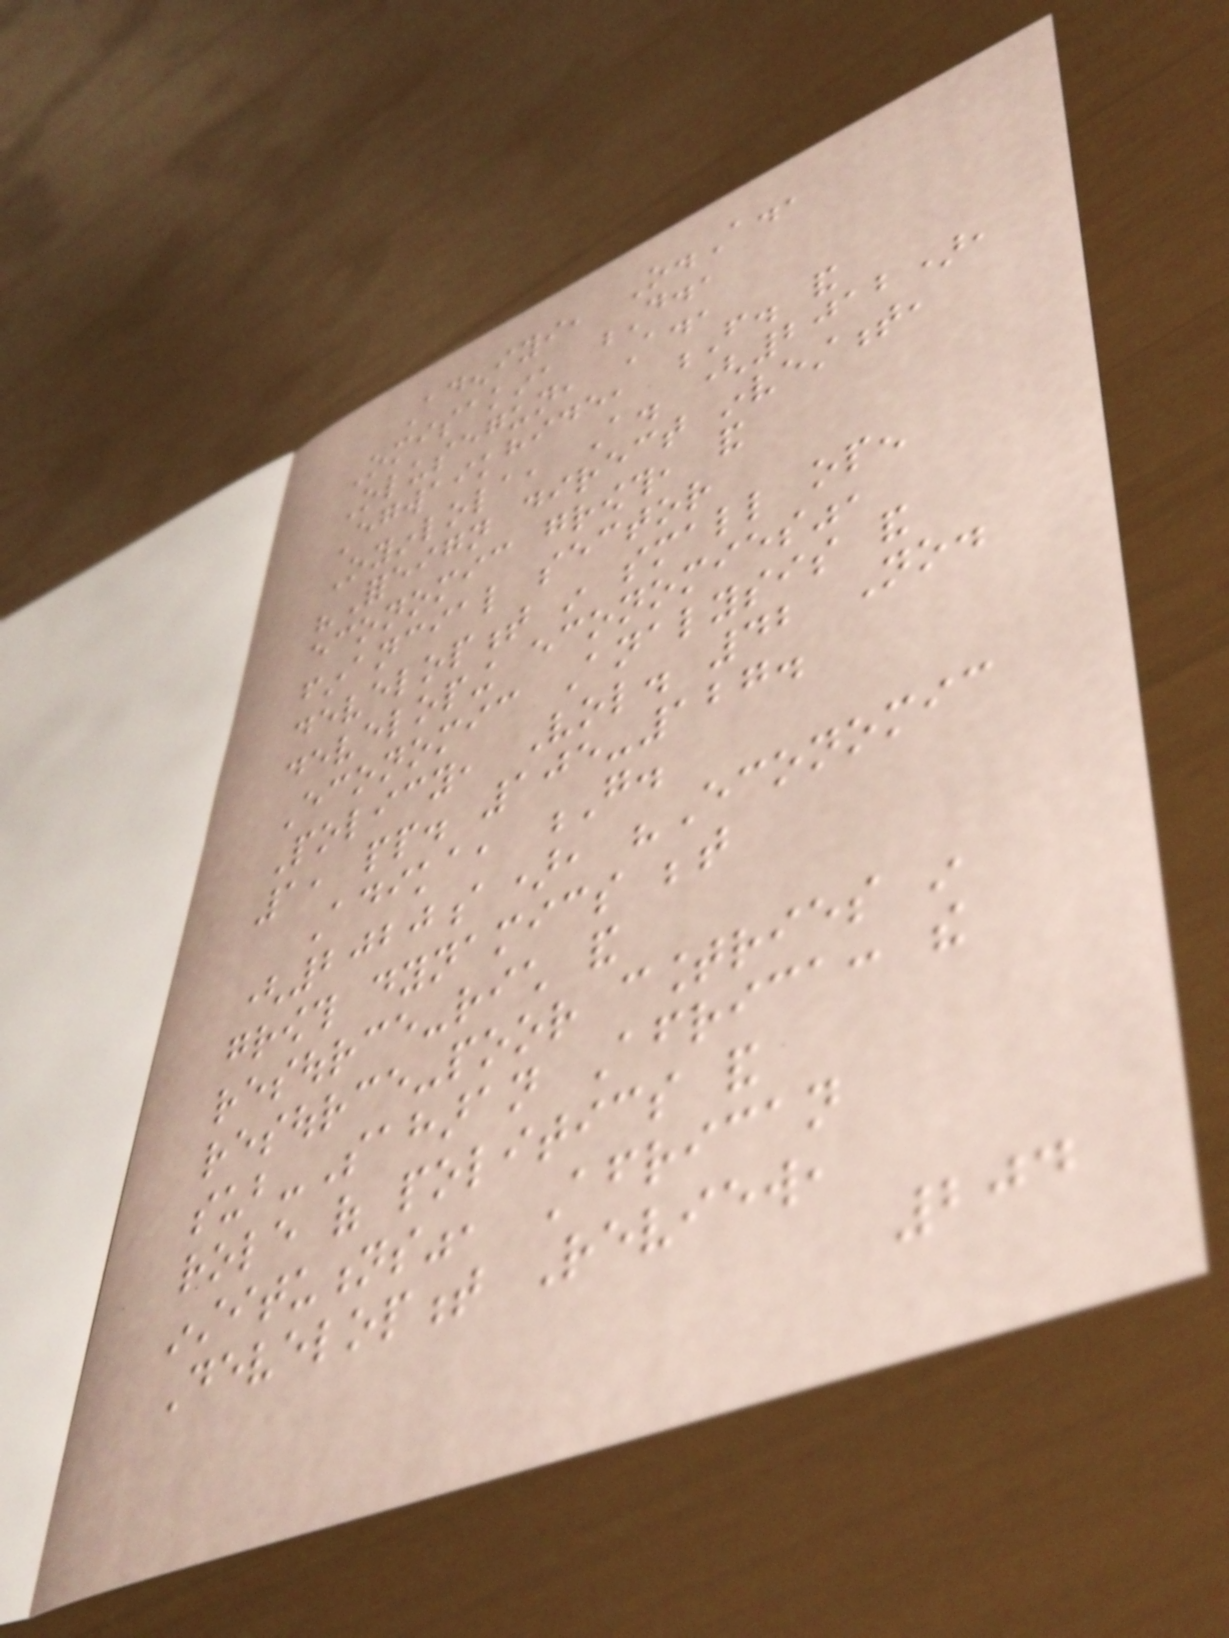Adeniyi, O.A.,
Omisakin, D.,
Olusegun, A.,
Egwaikhide, F. and
Oyinlola, A. (2012),
"Foreign direct investment,
economic growth, and
financial sector
development in small open
developing economies",
Economic Analysis and
Policy, Vol. 42 No.
1, pp. 105-127.
Adika, G.
(2020a), "Economic
growth dynamics between
resource-rich and
resource-poor countries in
sub-Saharan Africa: the
role of politics and
institutions", African
Development Review,
204
